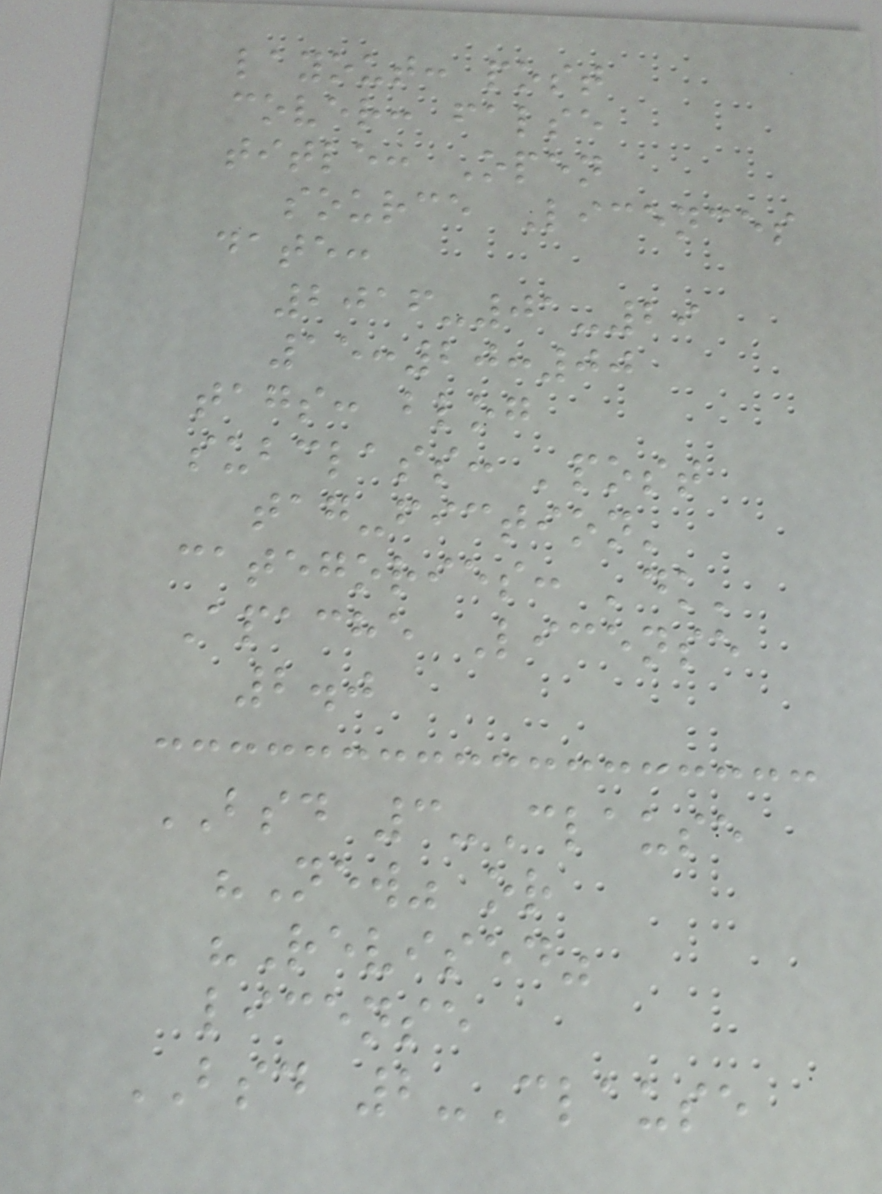layout: post
cover: false
title: Open
source Licences
date:
2016-01-29
15:20:00
tags: blog
subclass: 'post
tag-fiction'
categories: 'dk'
Apache License
2.0
BSD 3-Clause
"New" or
"Revised"
license
BSD 2-Clause
